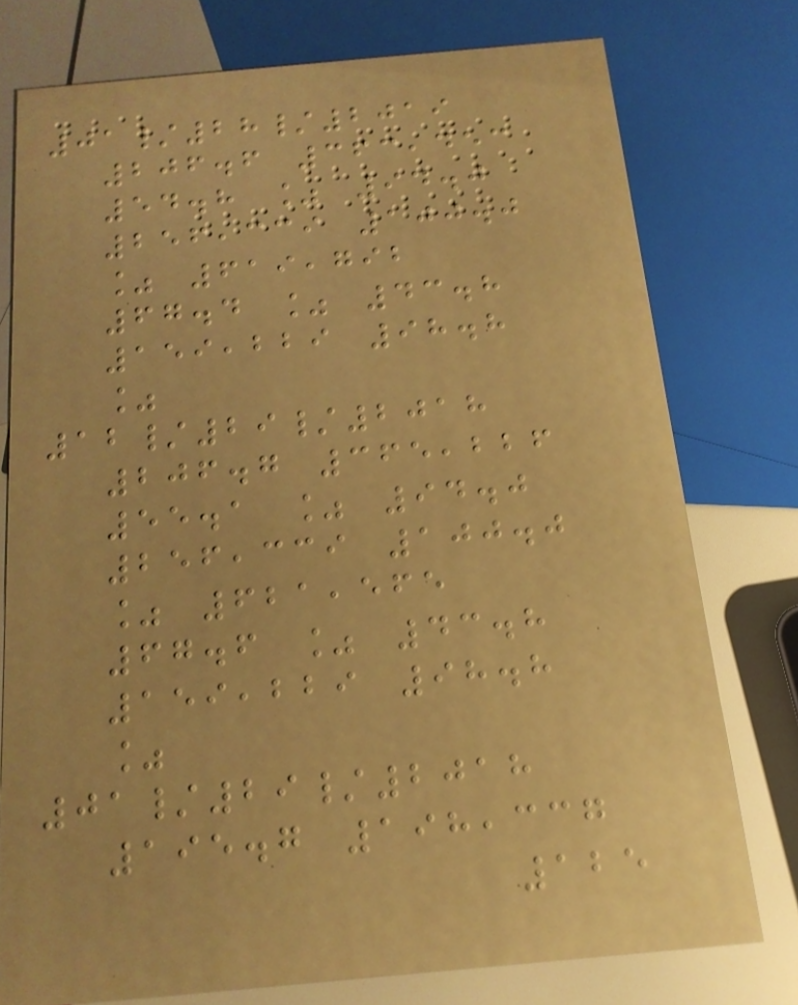01/28/2019
206.6 363,453
54.8 % 94.0
256,339 100.0
% 619,792
67.4 % 43.8
159,229 98.8
%
12/29/2018
206.7 365,226
55.1 % 94.0
256,339 100.0
% 621,565
67.6 % 43.8
159,229 98.8
%
01/29/2018
195.7 198,337
125
